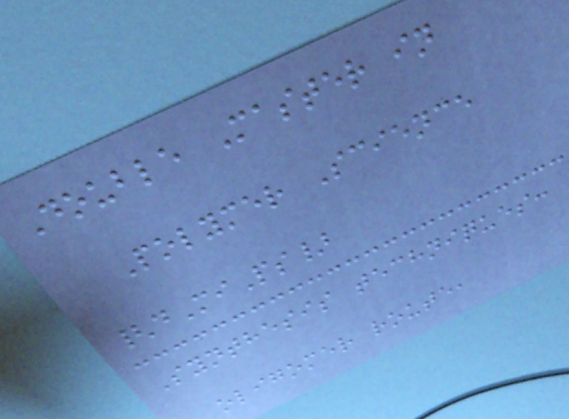Double Master in
Polymer Science
{dMiPs}
Synthesis techniques:
oligomer route,
